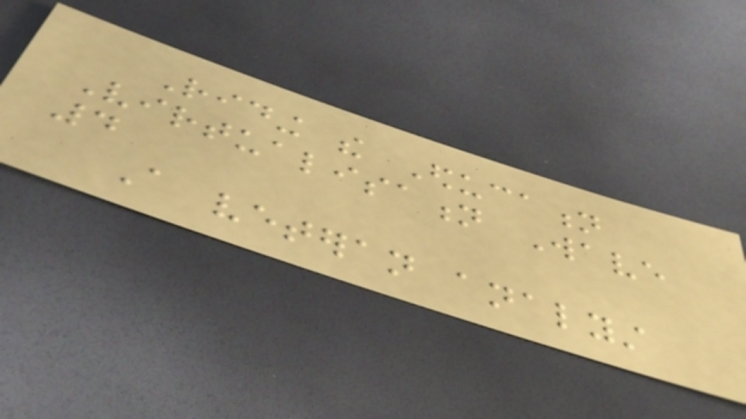Riding the Education
Virtualisation Wave
4
A veteran analyst
